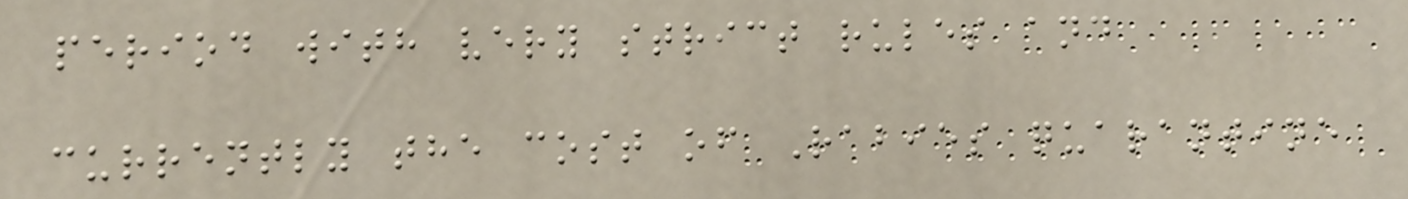period with very strict rules and
currently the cost of Rabies quarantine
